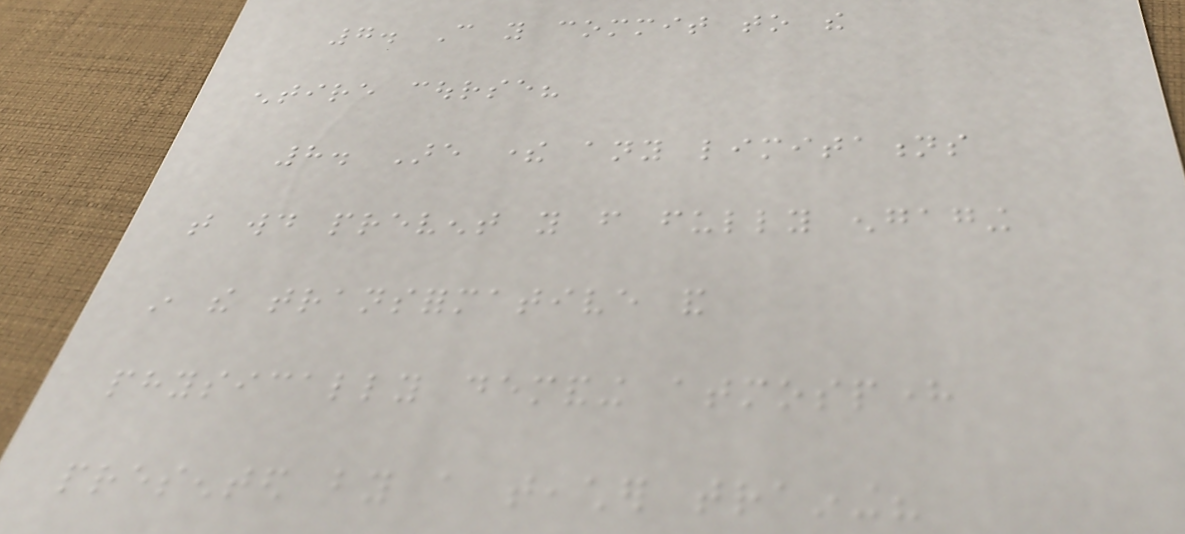7. Can you commit to the
entire course?
8. Are there any limitations
that would prevent you from fully engaging
in the transformative and
physically demanding atmosphere
presented by a teacher training?
